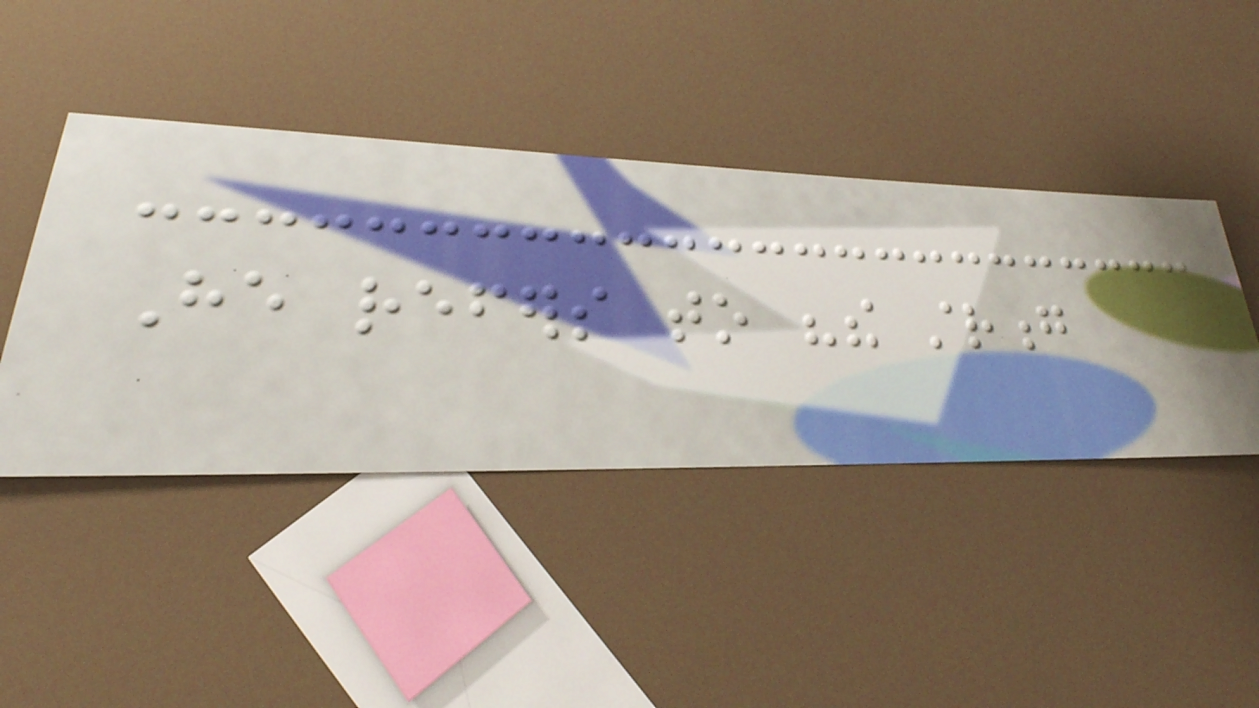He refers to "the strong
